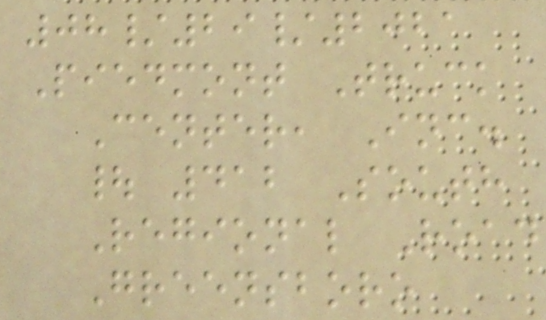08/29/2021
Piedmont Truck
Center, Inc.
| 412 South
Regional Road
Greensboro
